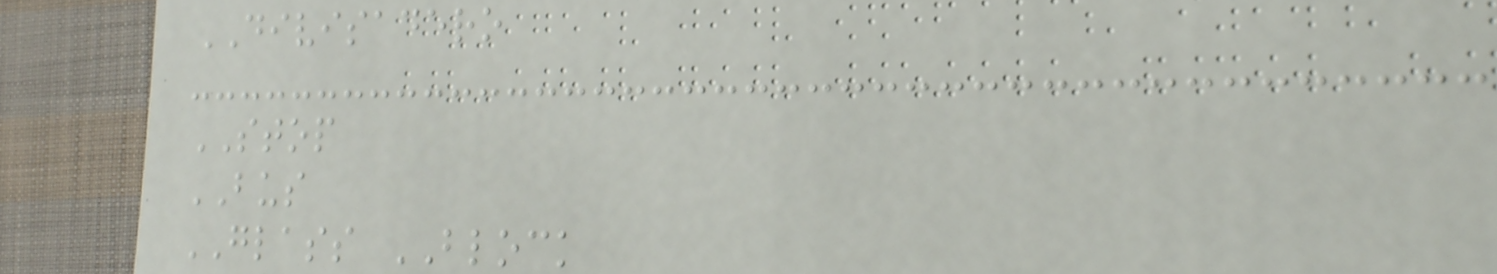DIVISADERO
STOP
BUS
GLASS BLOCK
